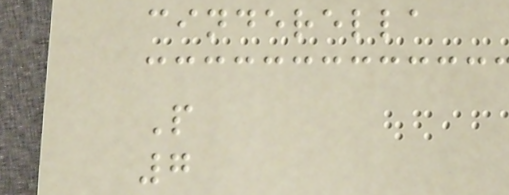cinderella
P
7
